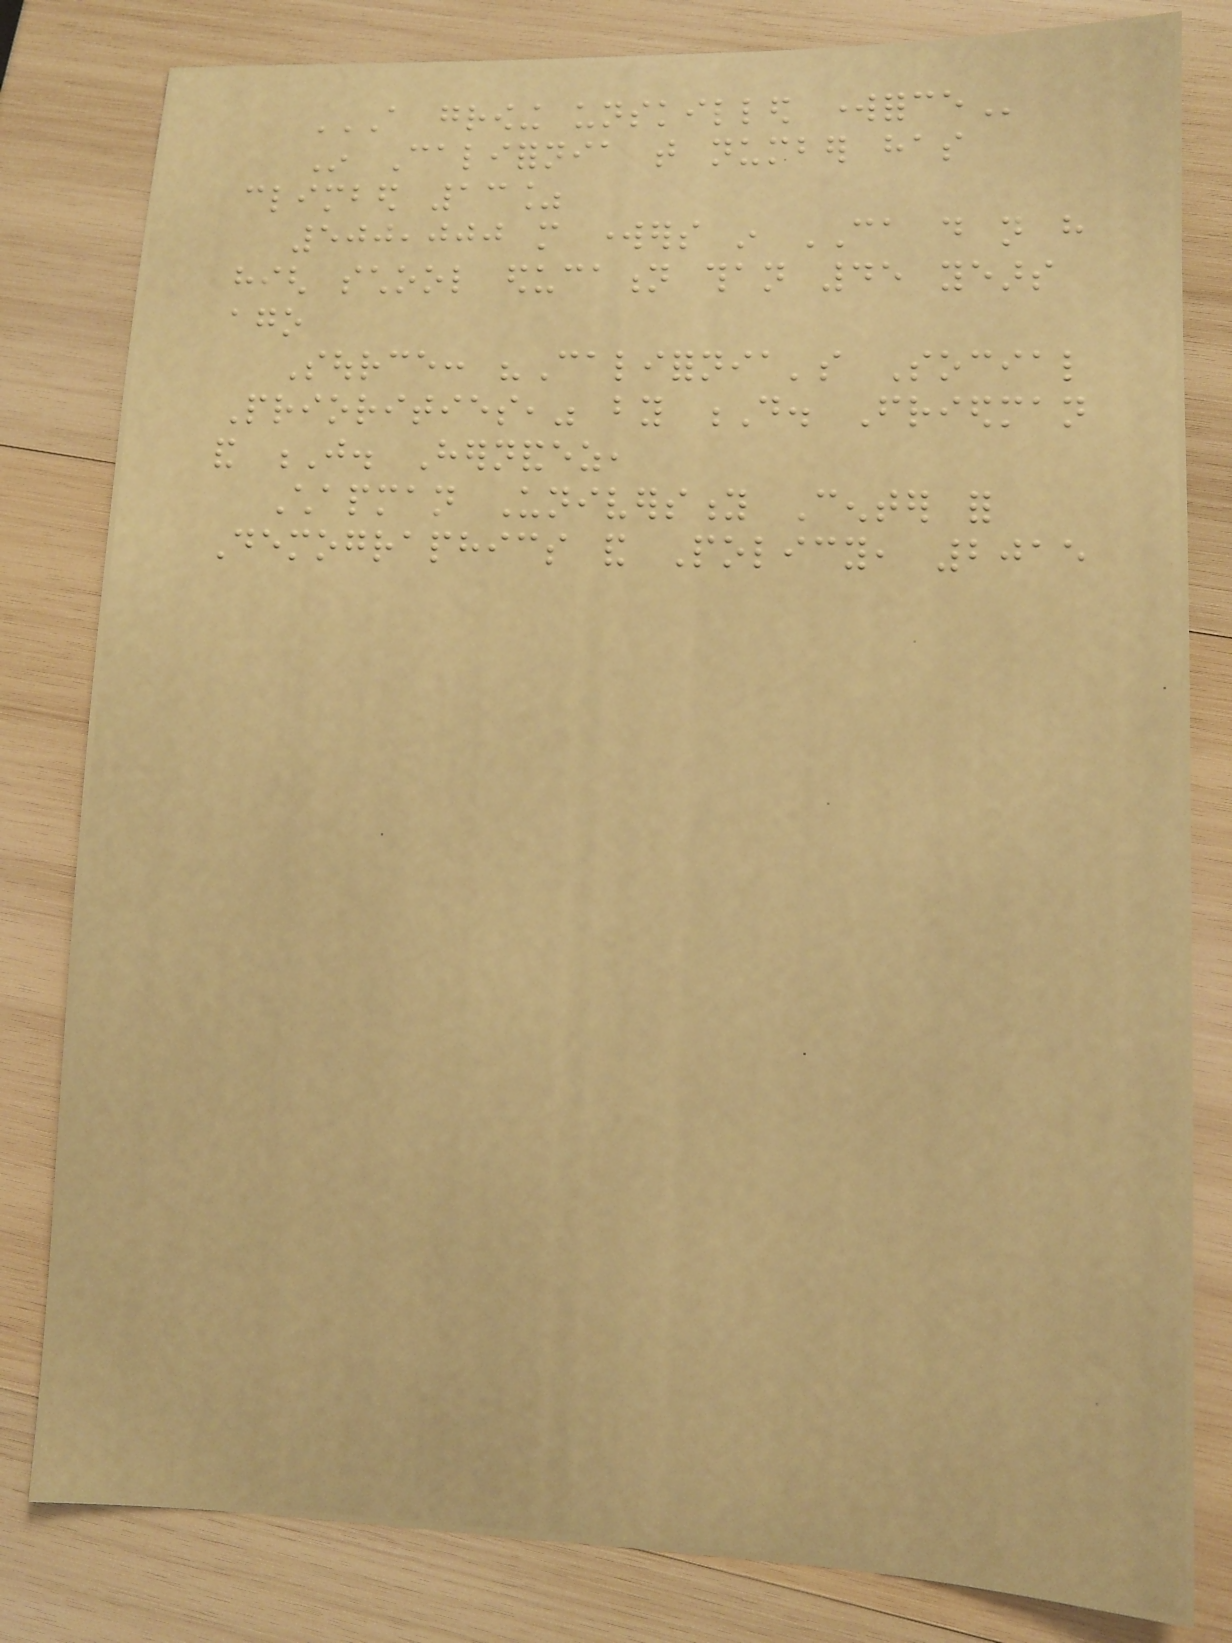A GROWING UNSKILLED WORKFORCE
In California that number has
climbed 13%
500,000 more workers in CA do not have
high school education than 45 years
ago
Source: "California's Social
Priorities," by D. Friedman
and J. Hernandez,
Chapman University Center for
Demographics and Policy, 2015
